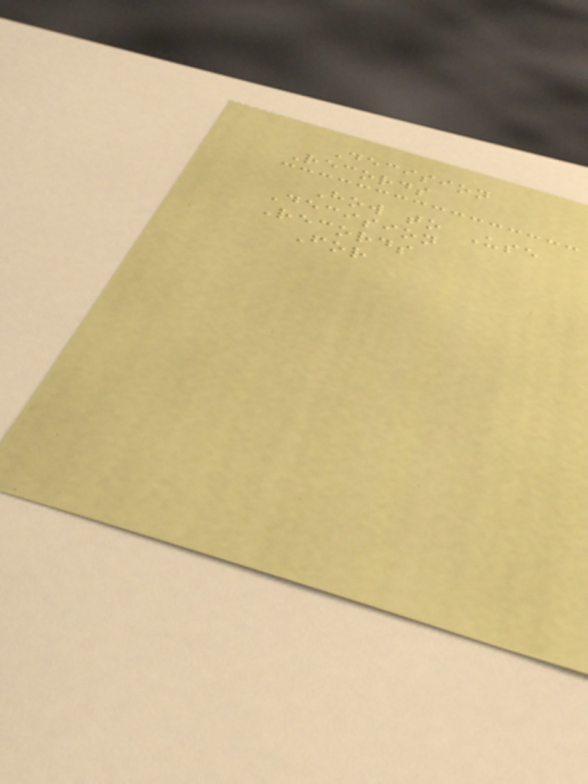Decision
Records
How to Use
Decision
Records
For
